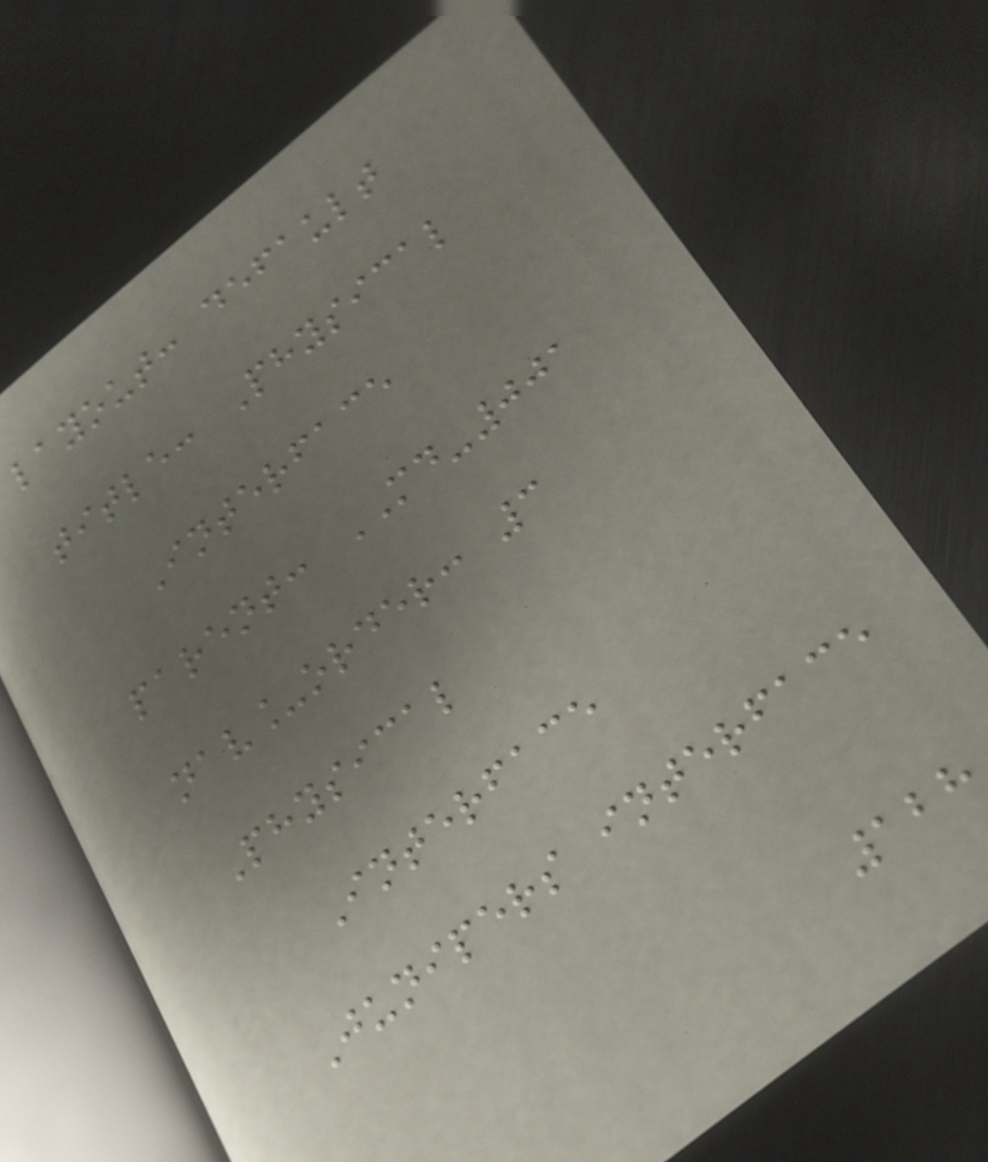layout: default
title: Physical
Interface
parent: MD-001
nav_order: 3
Physical
Interface
Junipers interface
128
